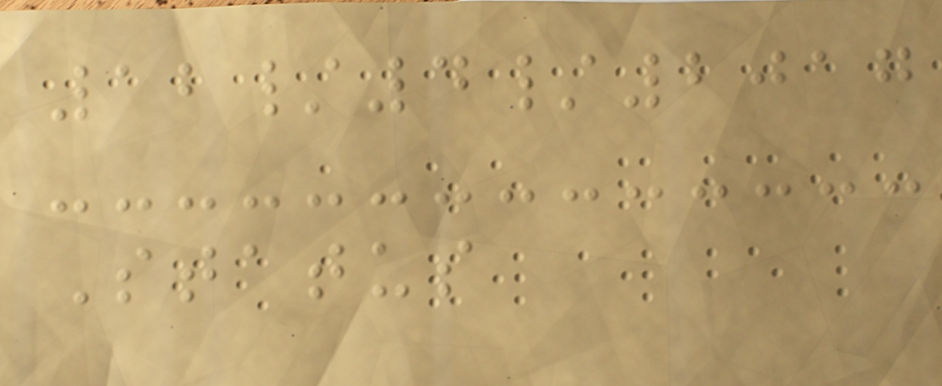12/4/2017
Status
